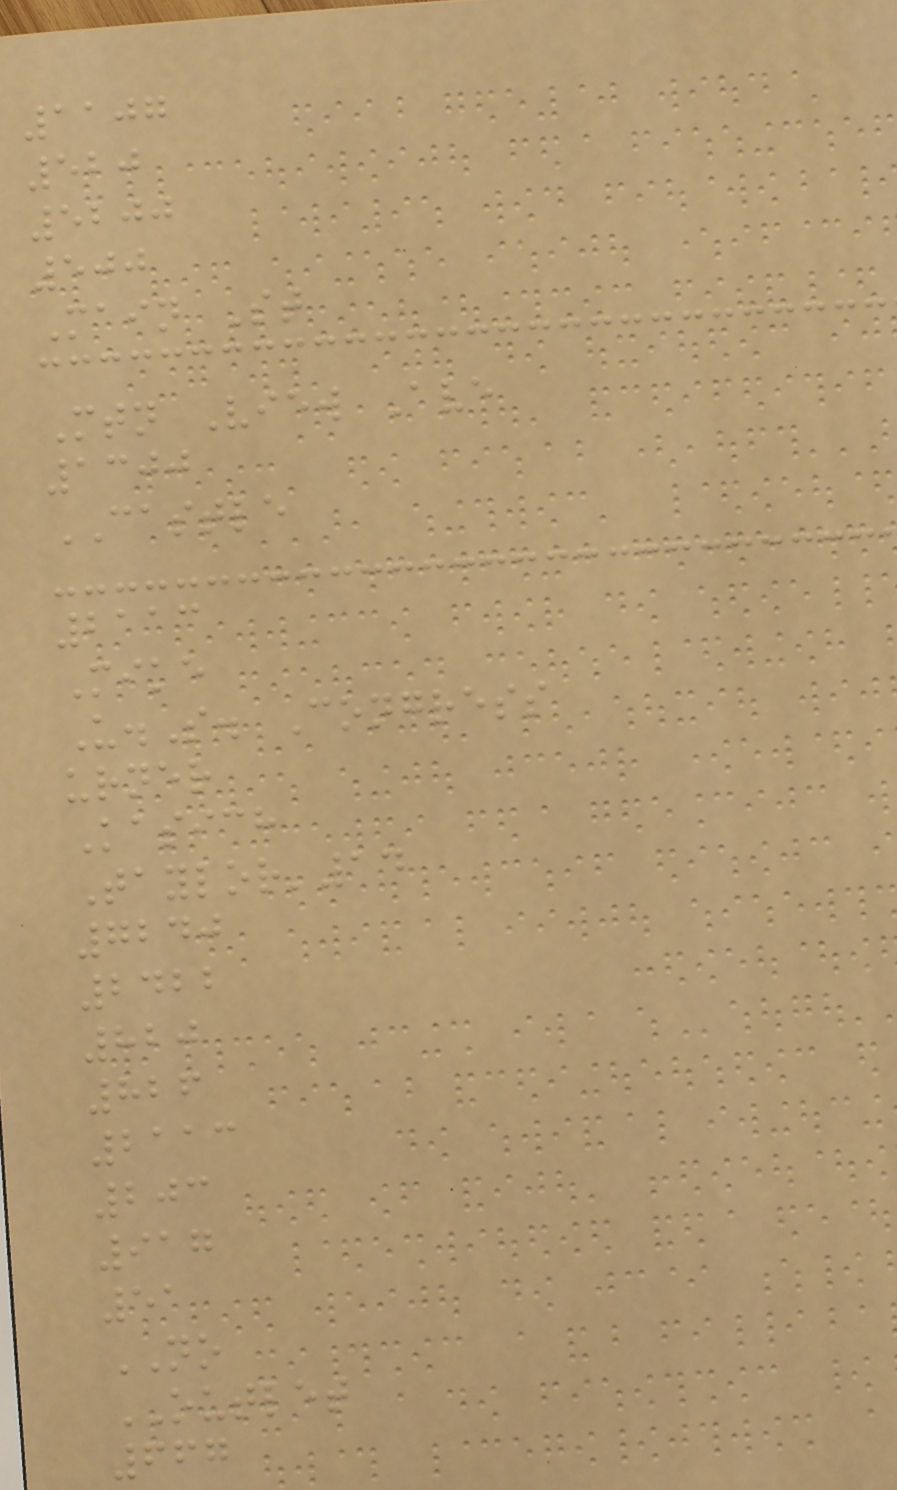1107
520
5200
500
Main St
Mtn View Ave
1300
CASTLE
2113
Mike
U.S. Congress
urner
Kasich
Taylor'14
7240
2422
820
826
2113
203
917
51
NO
OUTLET
667
